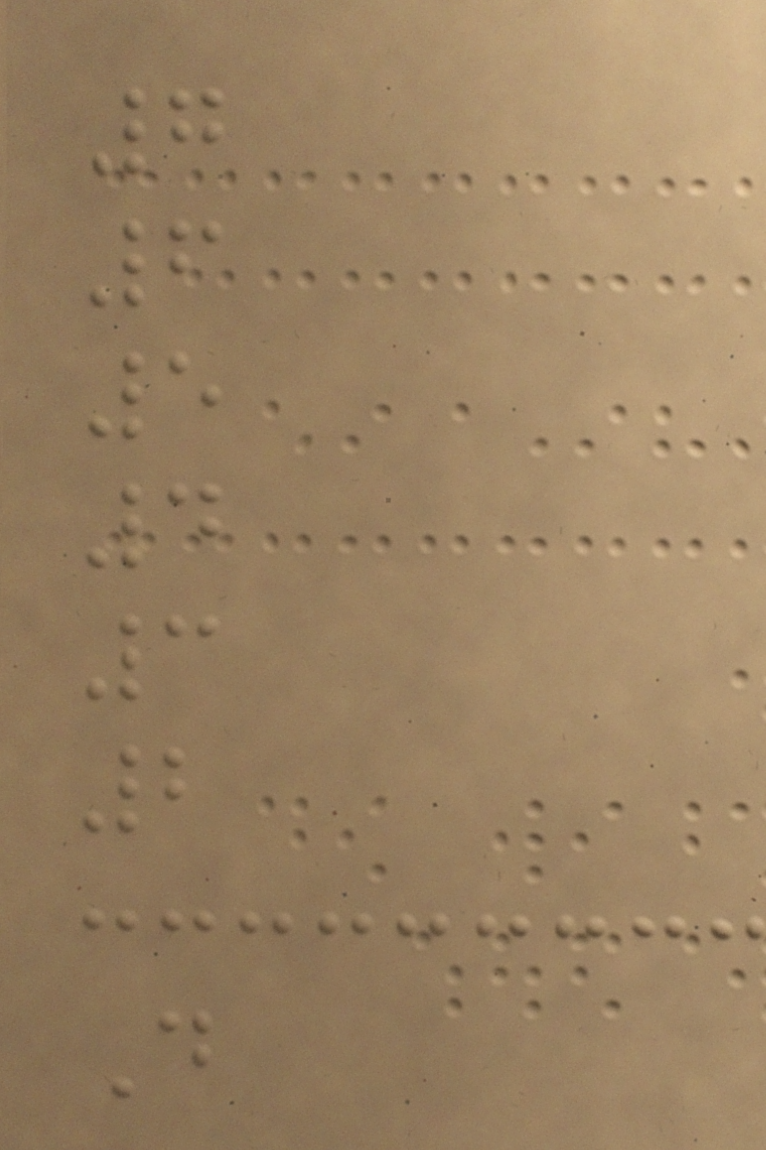7
6
5
4
3
2
D
